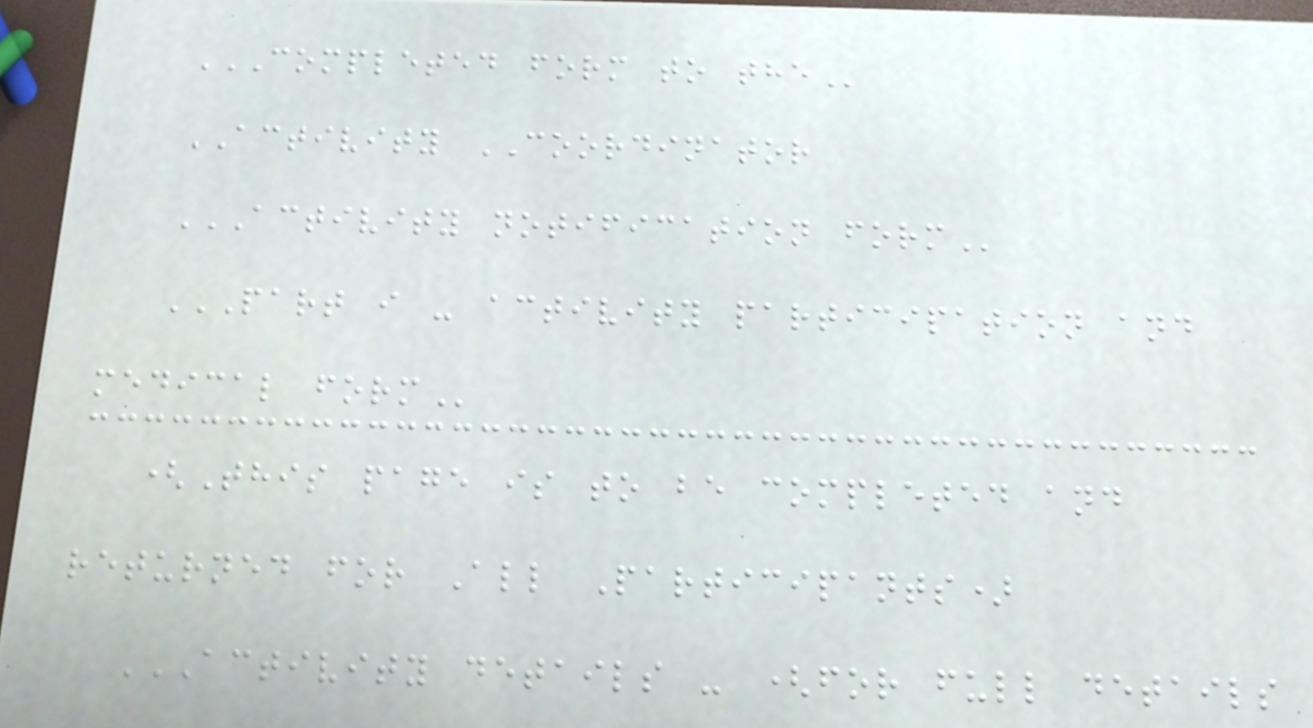COMPLETED FORM TO THE
ACTIVITY COORDINATOR
ACTIVITY NOTIFICATION FORM
PART I - ACTIVITY PARTICIPATION AND
MEDICAL FORM
(This page is to be completed and
returned for All Participants)
ACTIVITY DETAILS - (FOR FULL DETAILS
